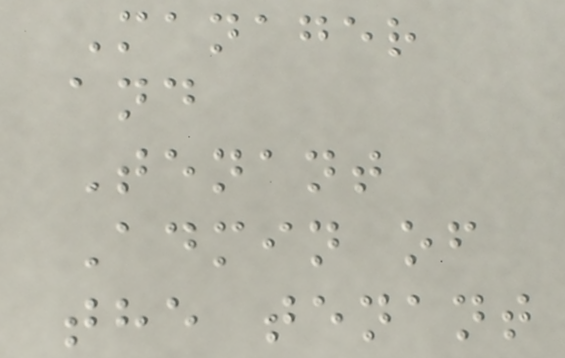Manager
and
Tenant
Admin of
the tenant
